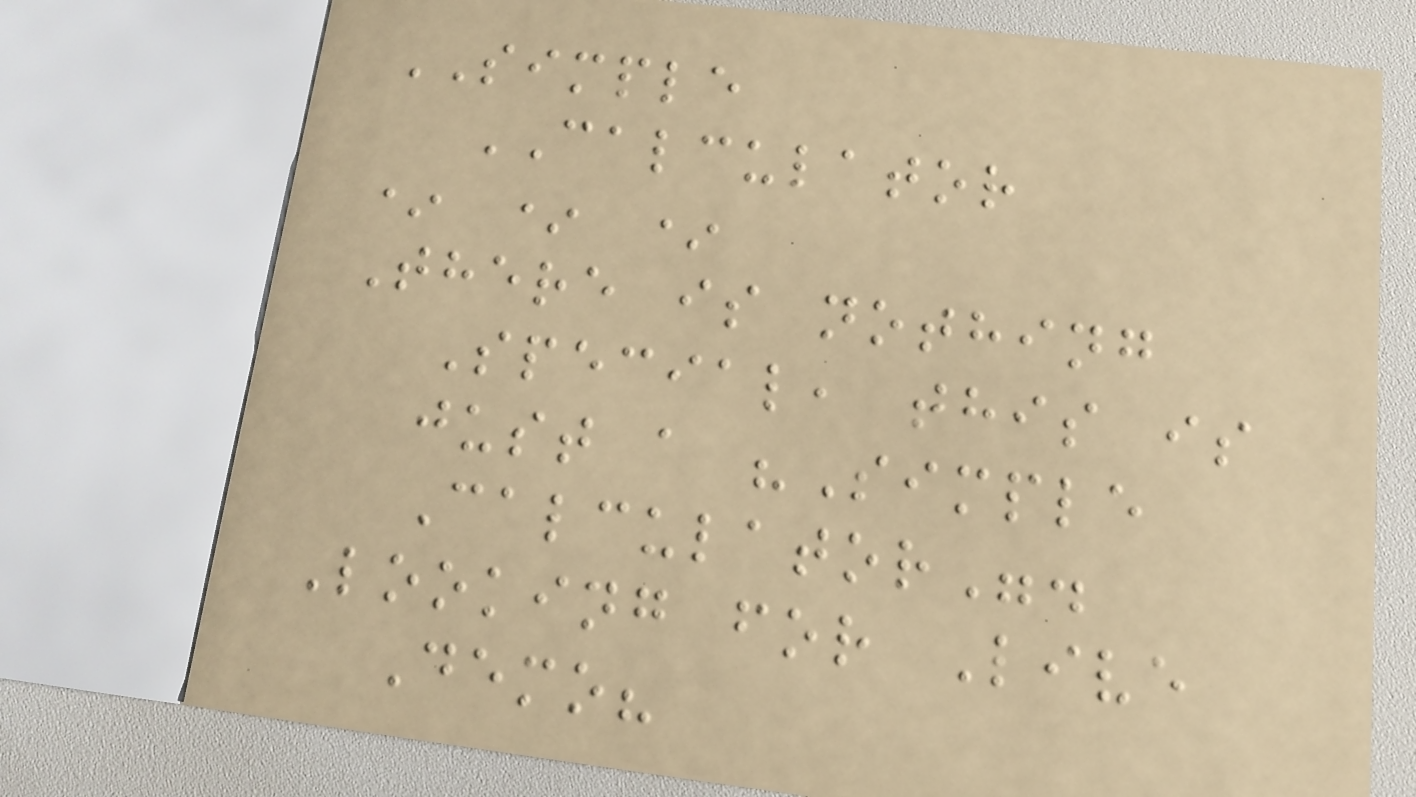SIMPLE
CALCULATOR
* * *
There is nothing
Special, this is
just a "Simple
Calculator".
Looking for Live
Demo?
